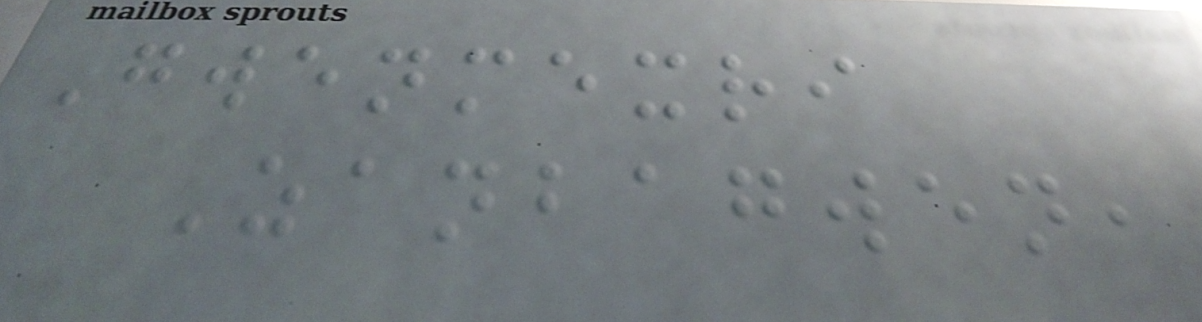Gwenmexri
Zanbagwen,
